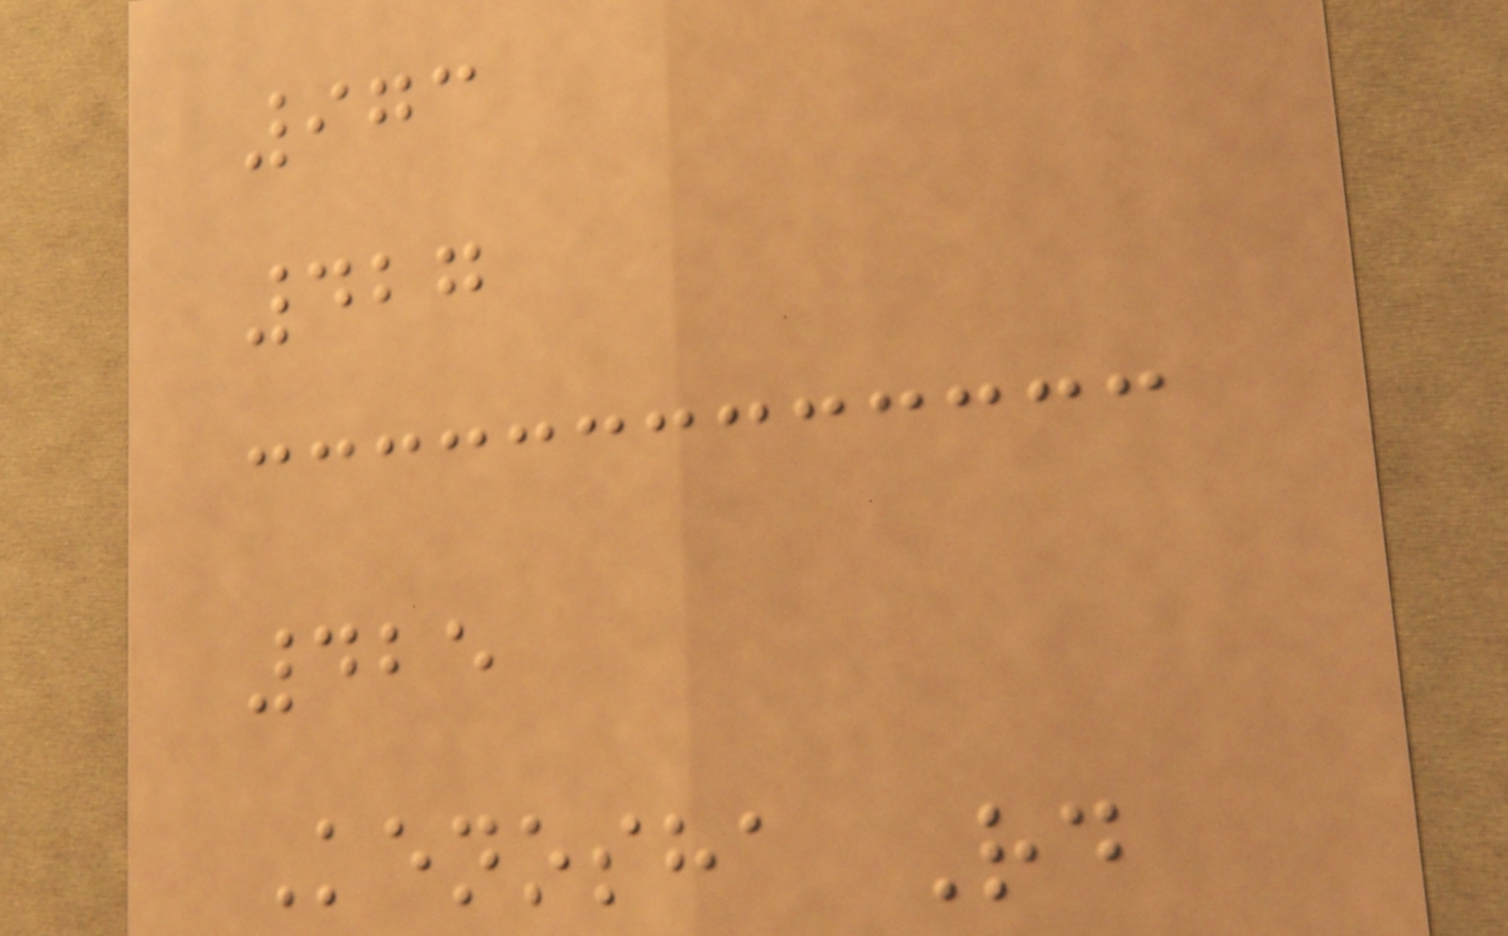973
427
425
Kenosha Rd
